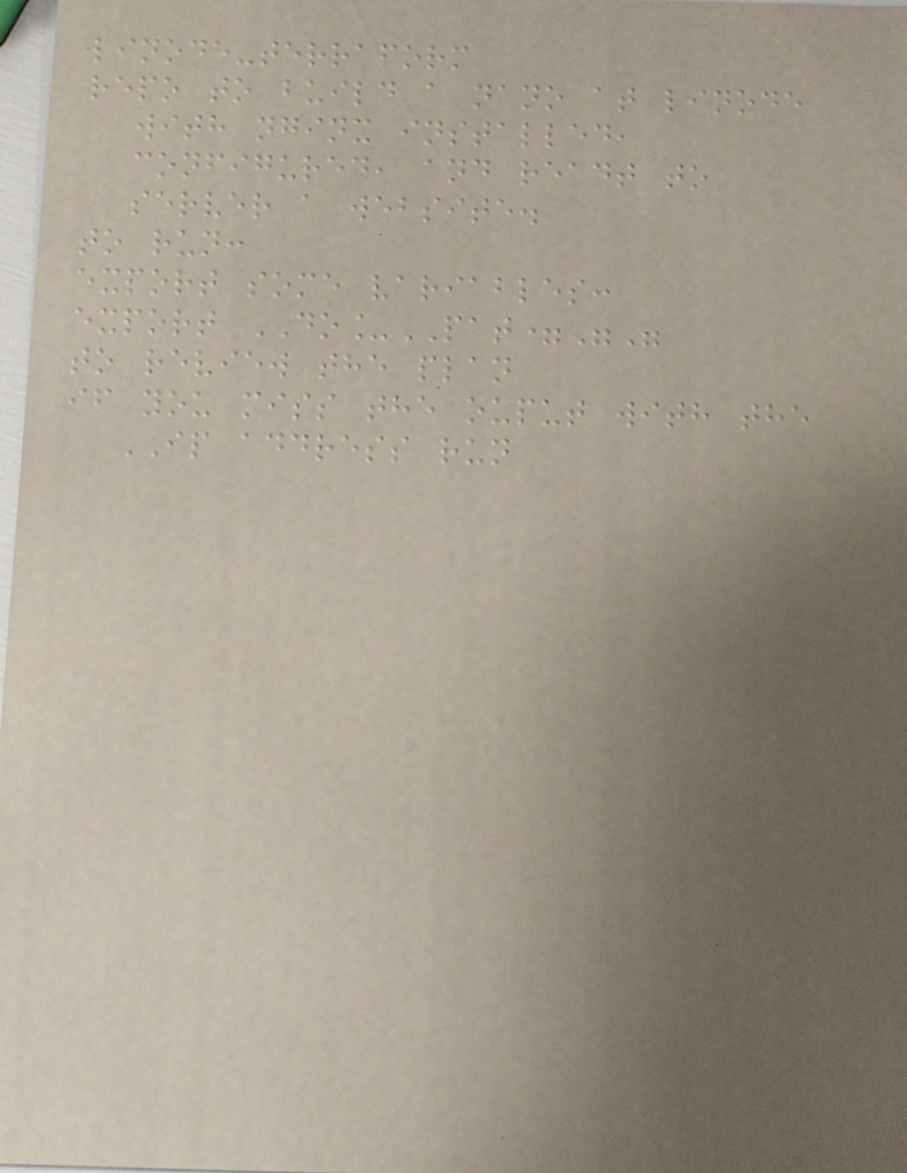linode-terraform
repo to build a nano at linode
with nginx installed,
configured, and readt to
server a website.
to run:
export some variables:
export DO_PAT=""
to review the plan
if you miss the ouput with the
IP address run
